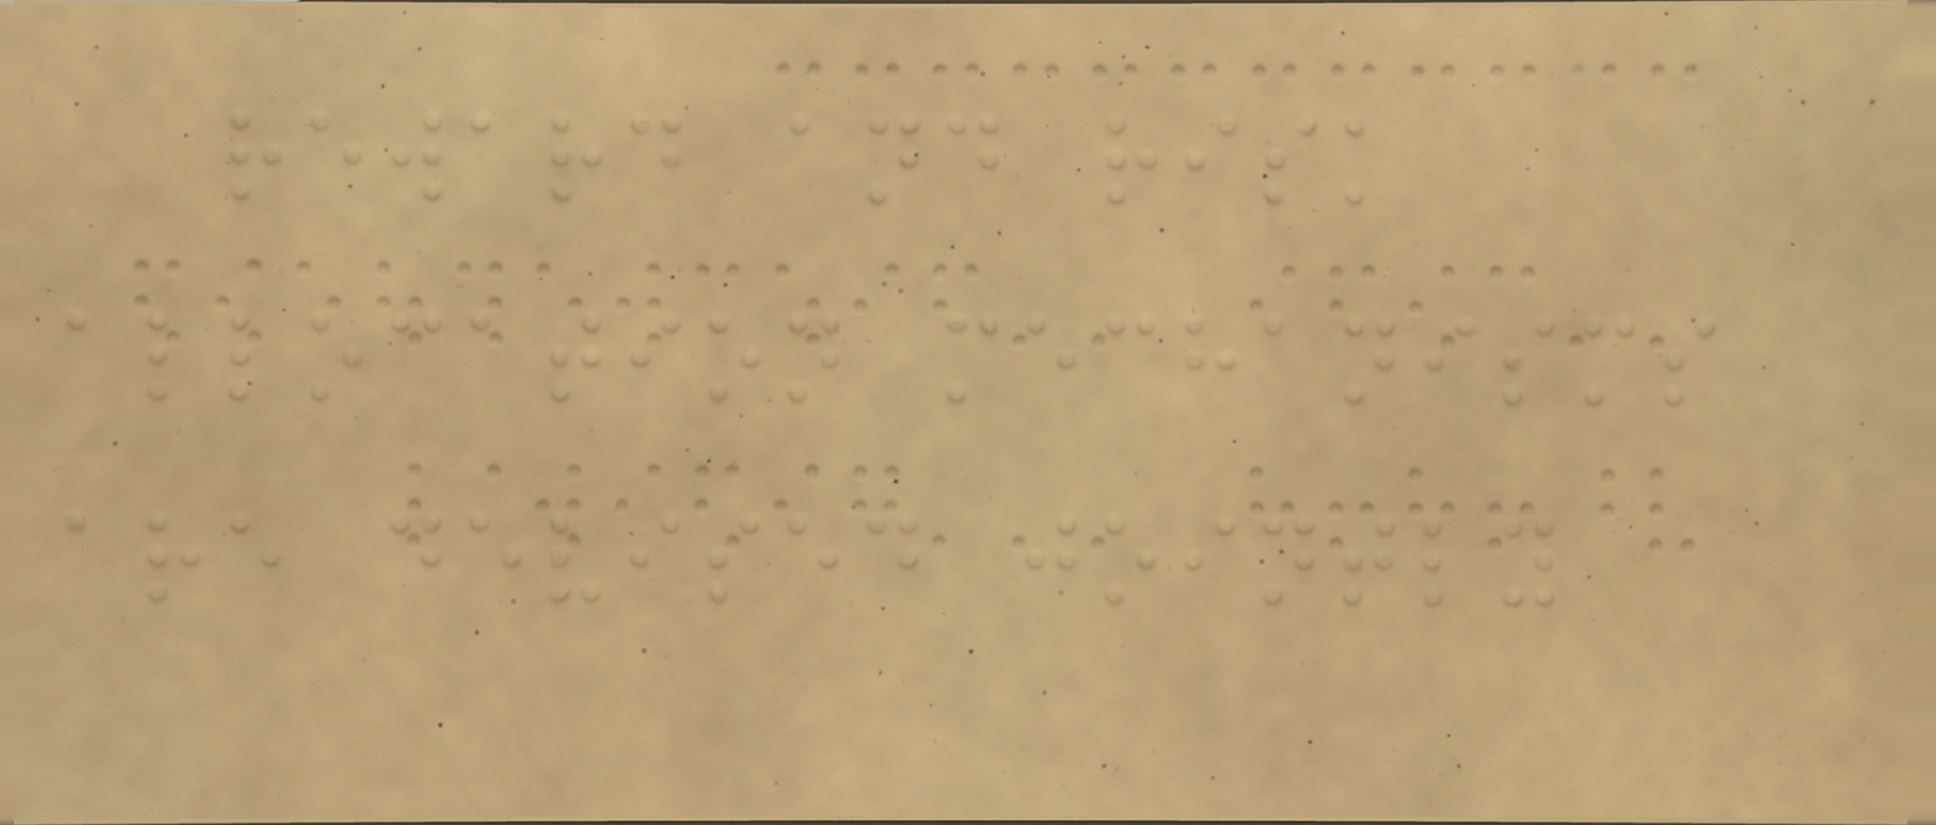reward and risk
allocation mechanisms
are devised jointly
